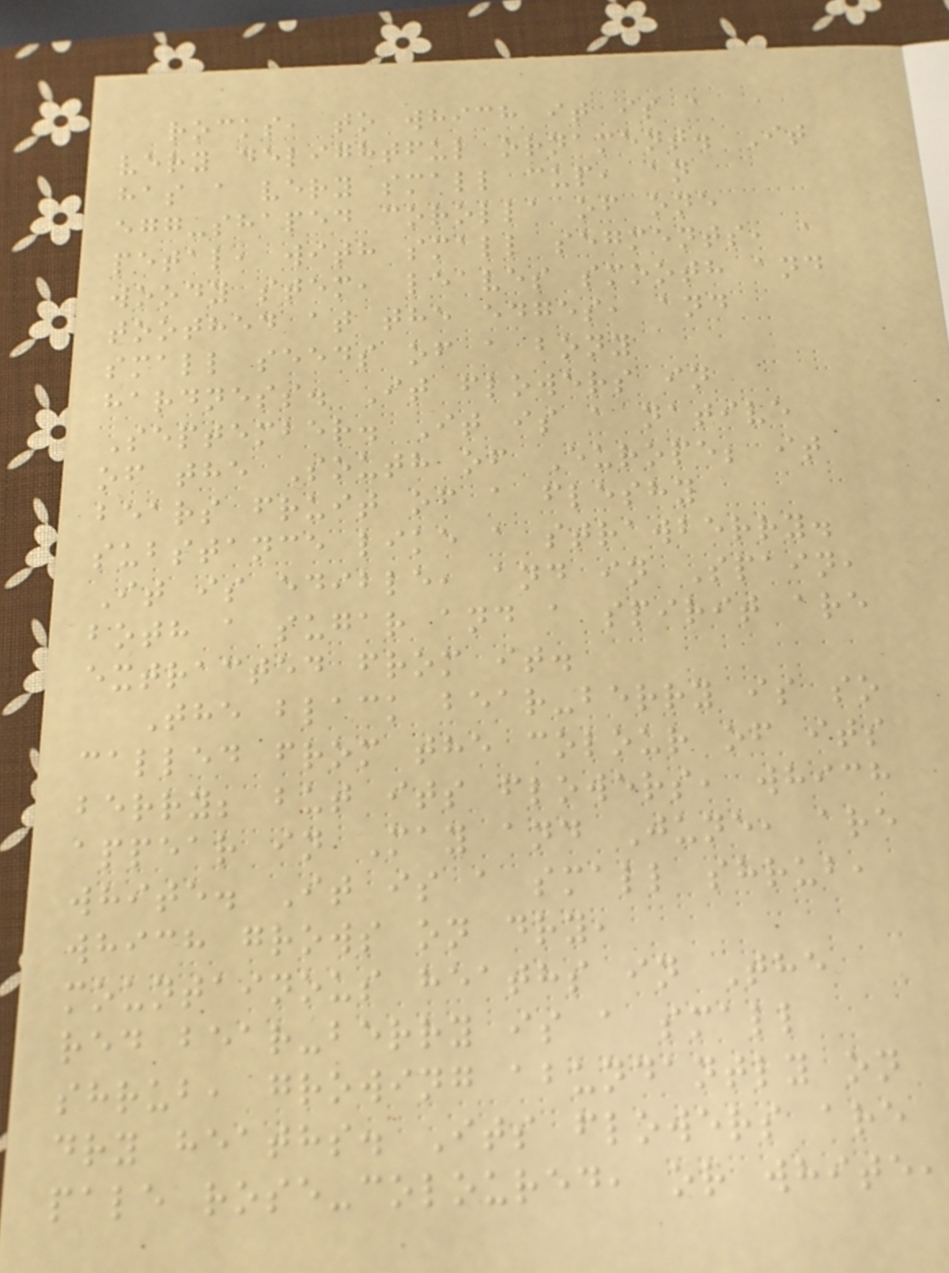rocks, to which it is a
very delightful ornament. It
has a very small cup, an
egg-shaped corolla of one
petal, with small segments, a
woody stem, leaves smooth and
toothed at the edges, and
small seeds of a bony
hardness. It flowers in
September. It is a native
of the South of Europe; it
bears fruit of a fleshy
substance like a strawberry.
It is edible, and in Spain,
both a sugar and a spirit are
extracted from it.
The black bear-berry is so
called from the colour of its
berry; but its flowers, which
appear in May and June, are
white. It is a small shrub,
which grows on dry,
mountainous heaths in The
red bear-berry is a small
shrub, growing abundantly on
dry heaths. Its flowers are
pale rose-coloured, or white,
